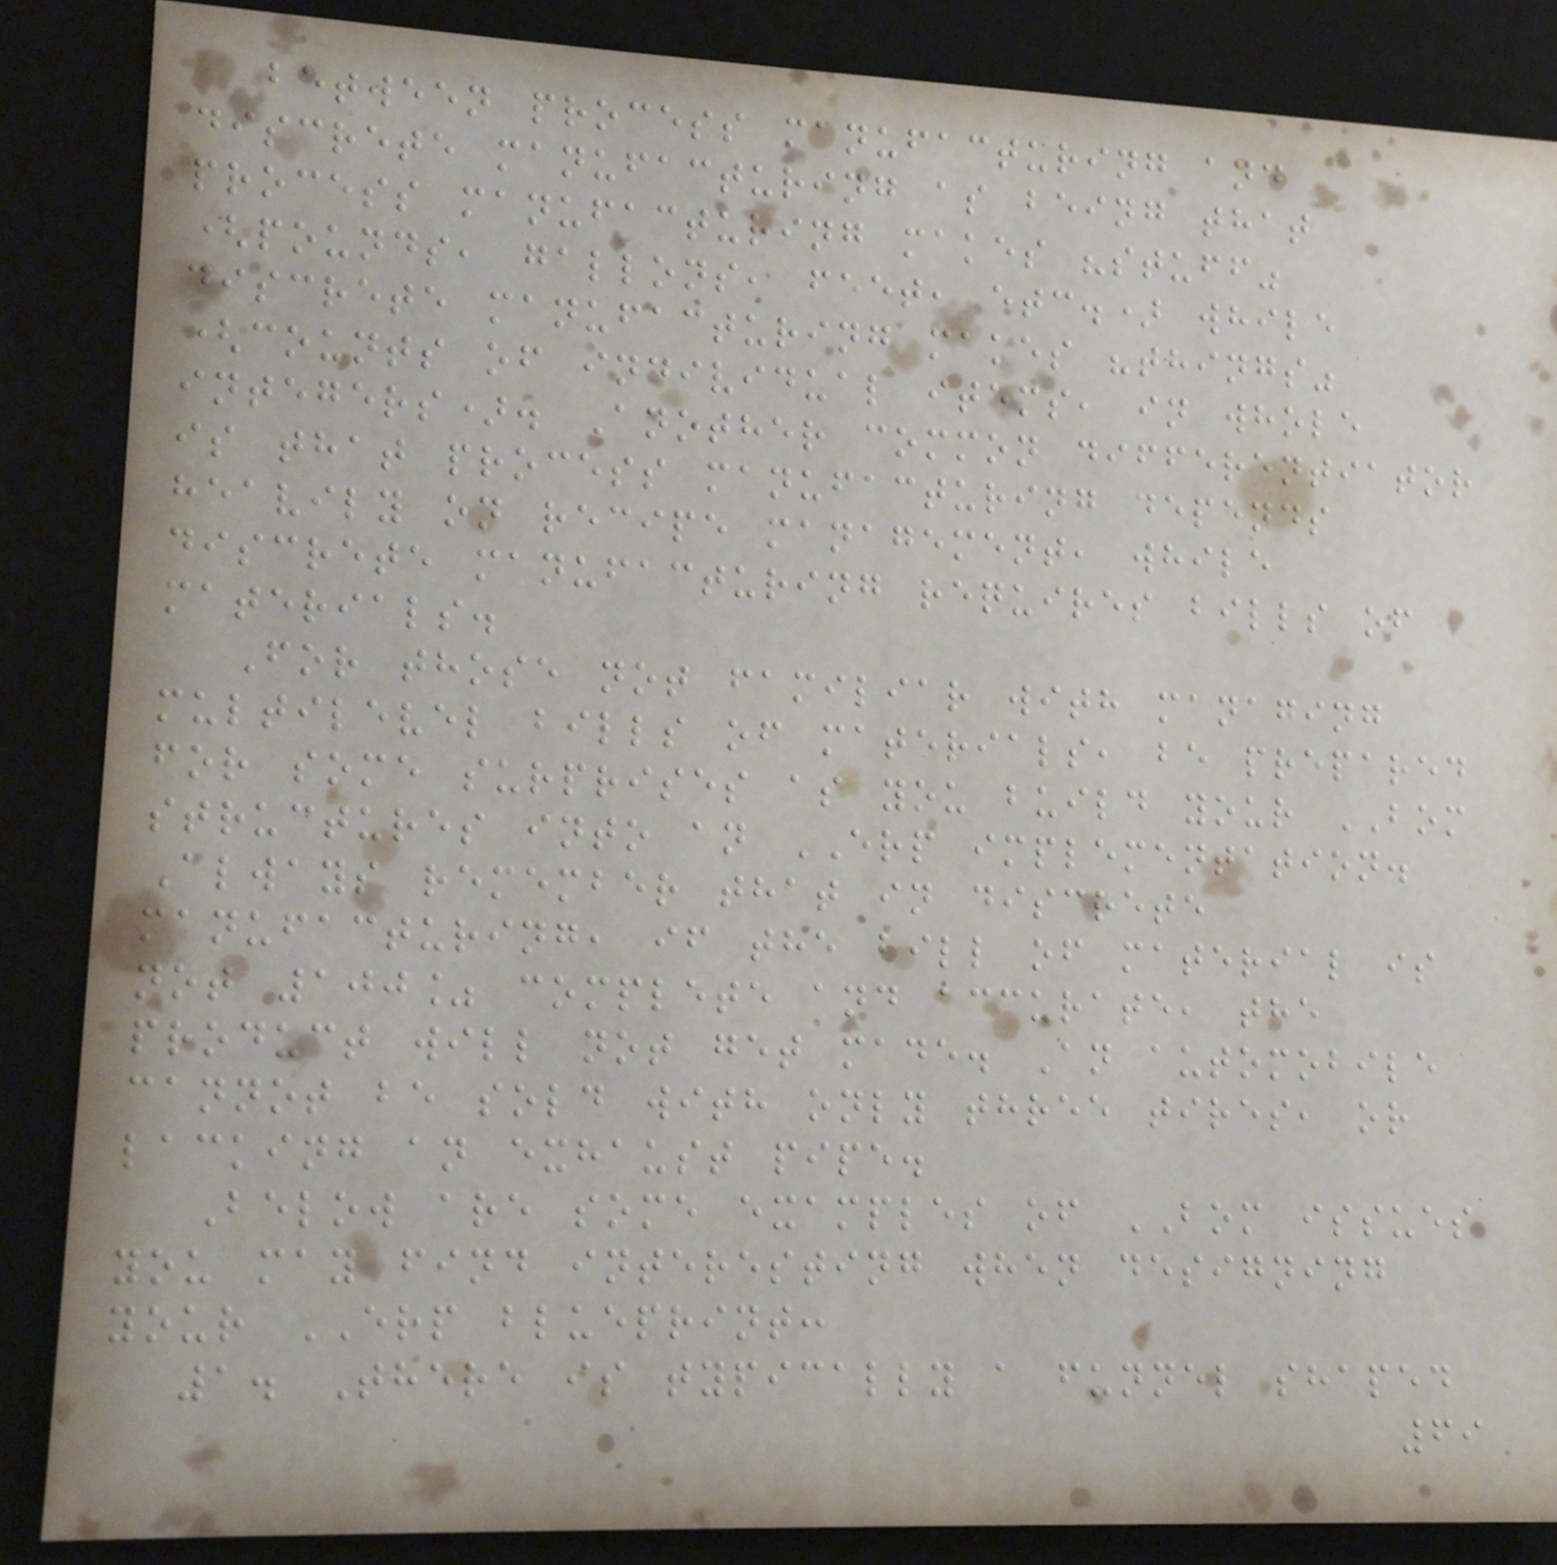between process manufacturing and
discrete manufacturing as being that
process manufacturing makes "stuff"
(pounds, gallons, feet, etc.) while
discrete manufacturing makes "things"
(counts of individual items, in whole
integers). Another common differentiator
is that process manufacturing depends
heavily on recipe management, while
discrete manufacturing requires bills of
materials.
For those not familiar with managing
multilevel bills of materials, be prepared
for some surprises as you build your BOM
structures into an ERP implementation.
Always remember that in discrete
manufacturing, if the bill of material is
not 100% complete and accurate, the
product will not get made. An automobile
cannot be sold with only three tires, or
lacking an exhaust pipe.
Below are some examples of BOM issues
you may find interesting when designing
your ERP blueprint:
1. There is typically a funnel shaped
69
